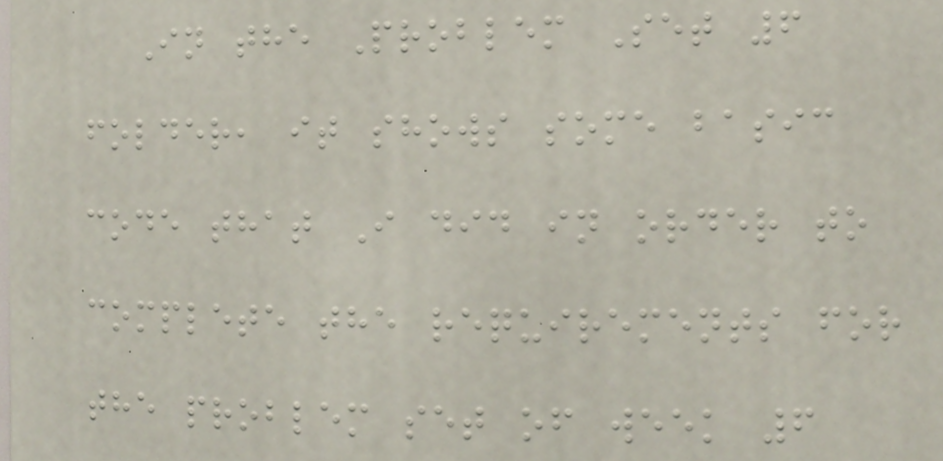In the Problem Set 6
folder, it shows some basic
code that I did in order to
complete the requirements for
the problem set of week 6
